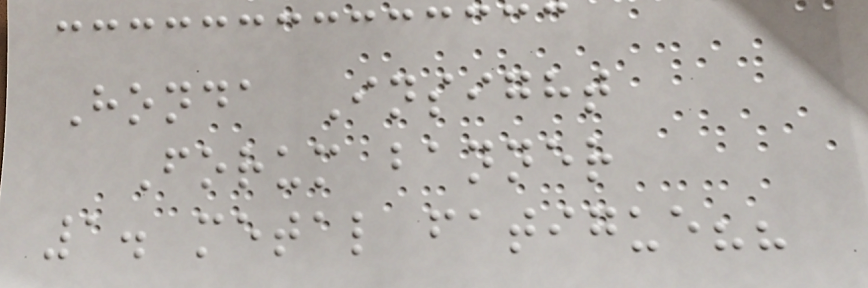Honda Insight
Forum banner
1. metal fatigue??
